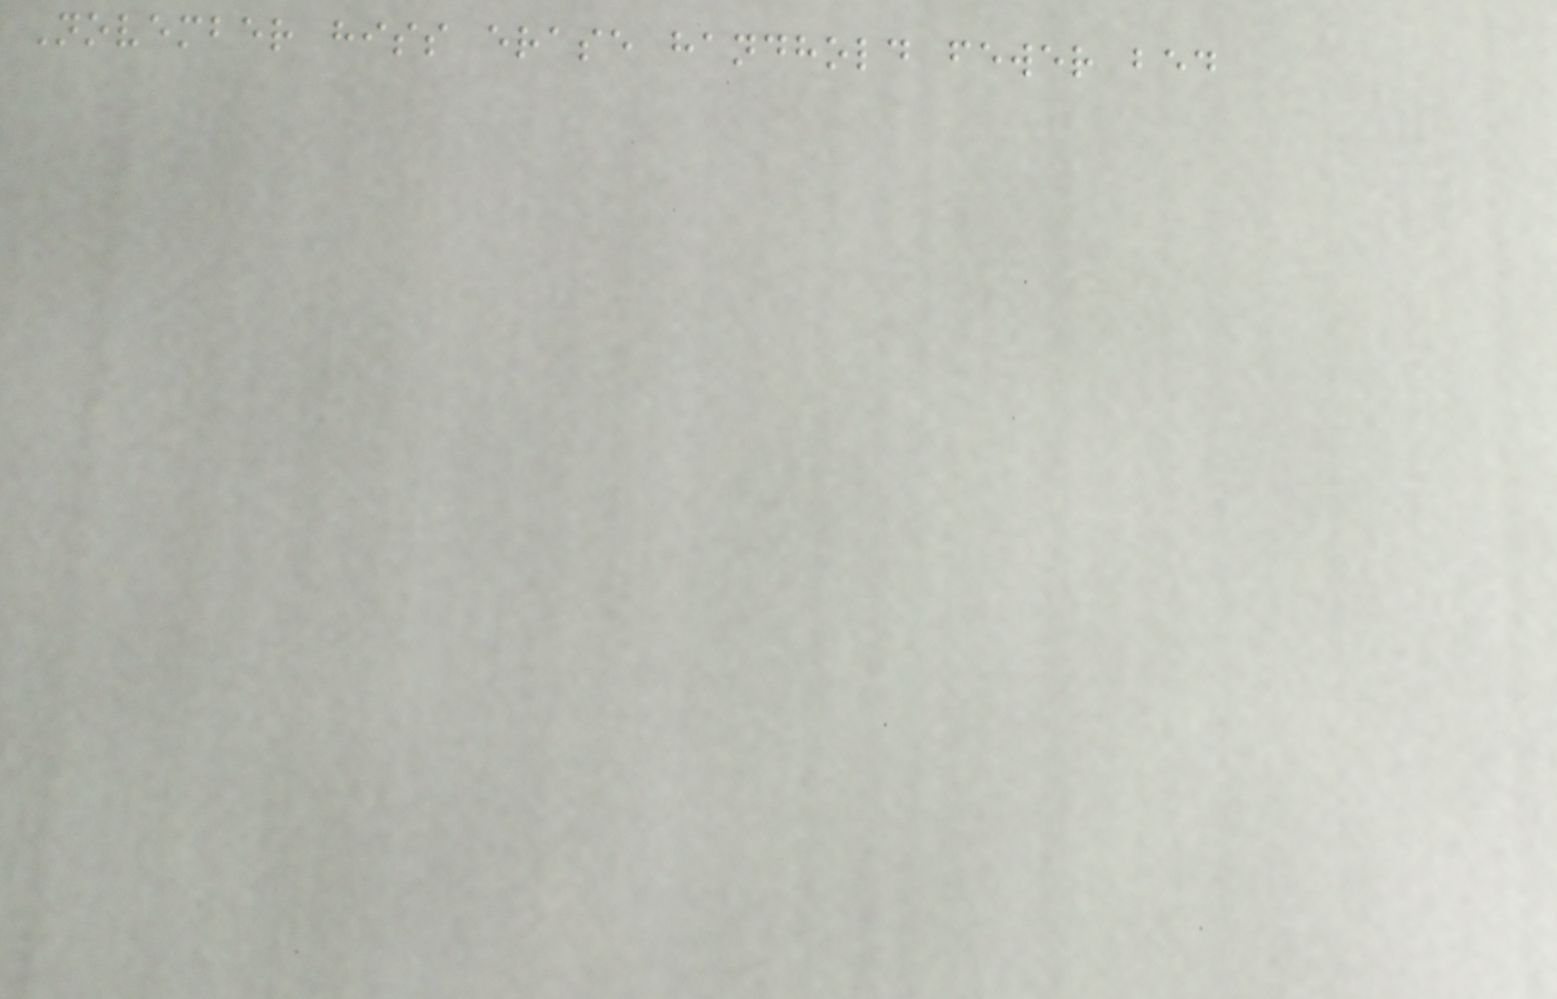November hiss erase handhold fewer bed
